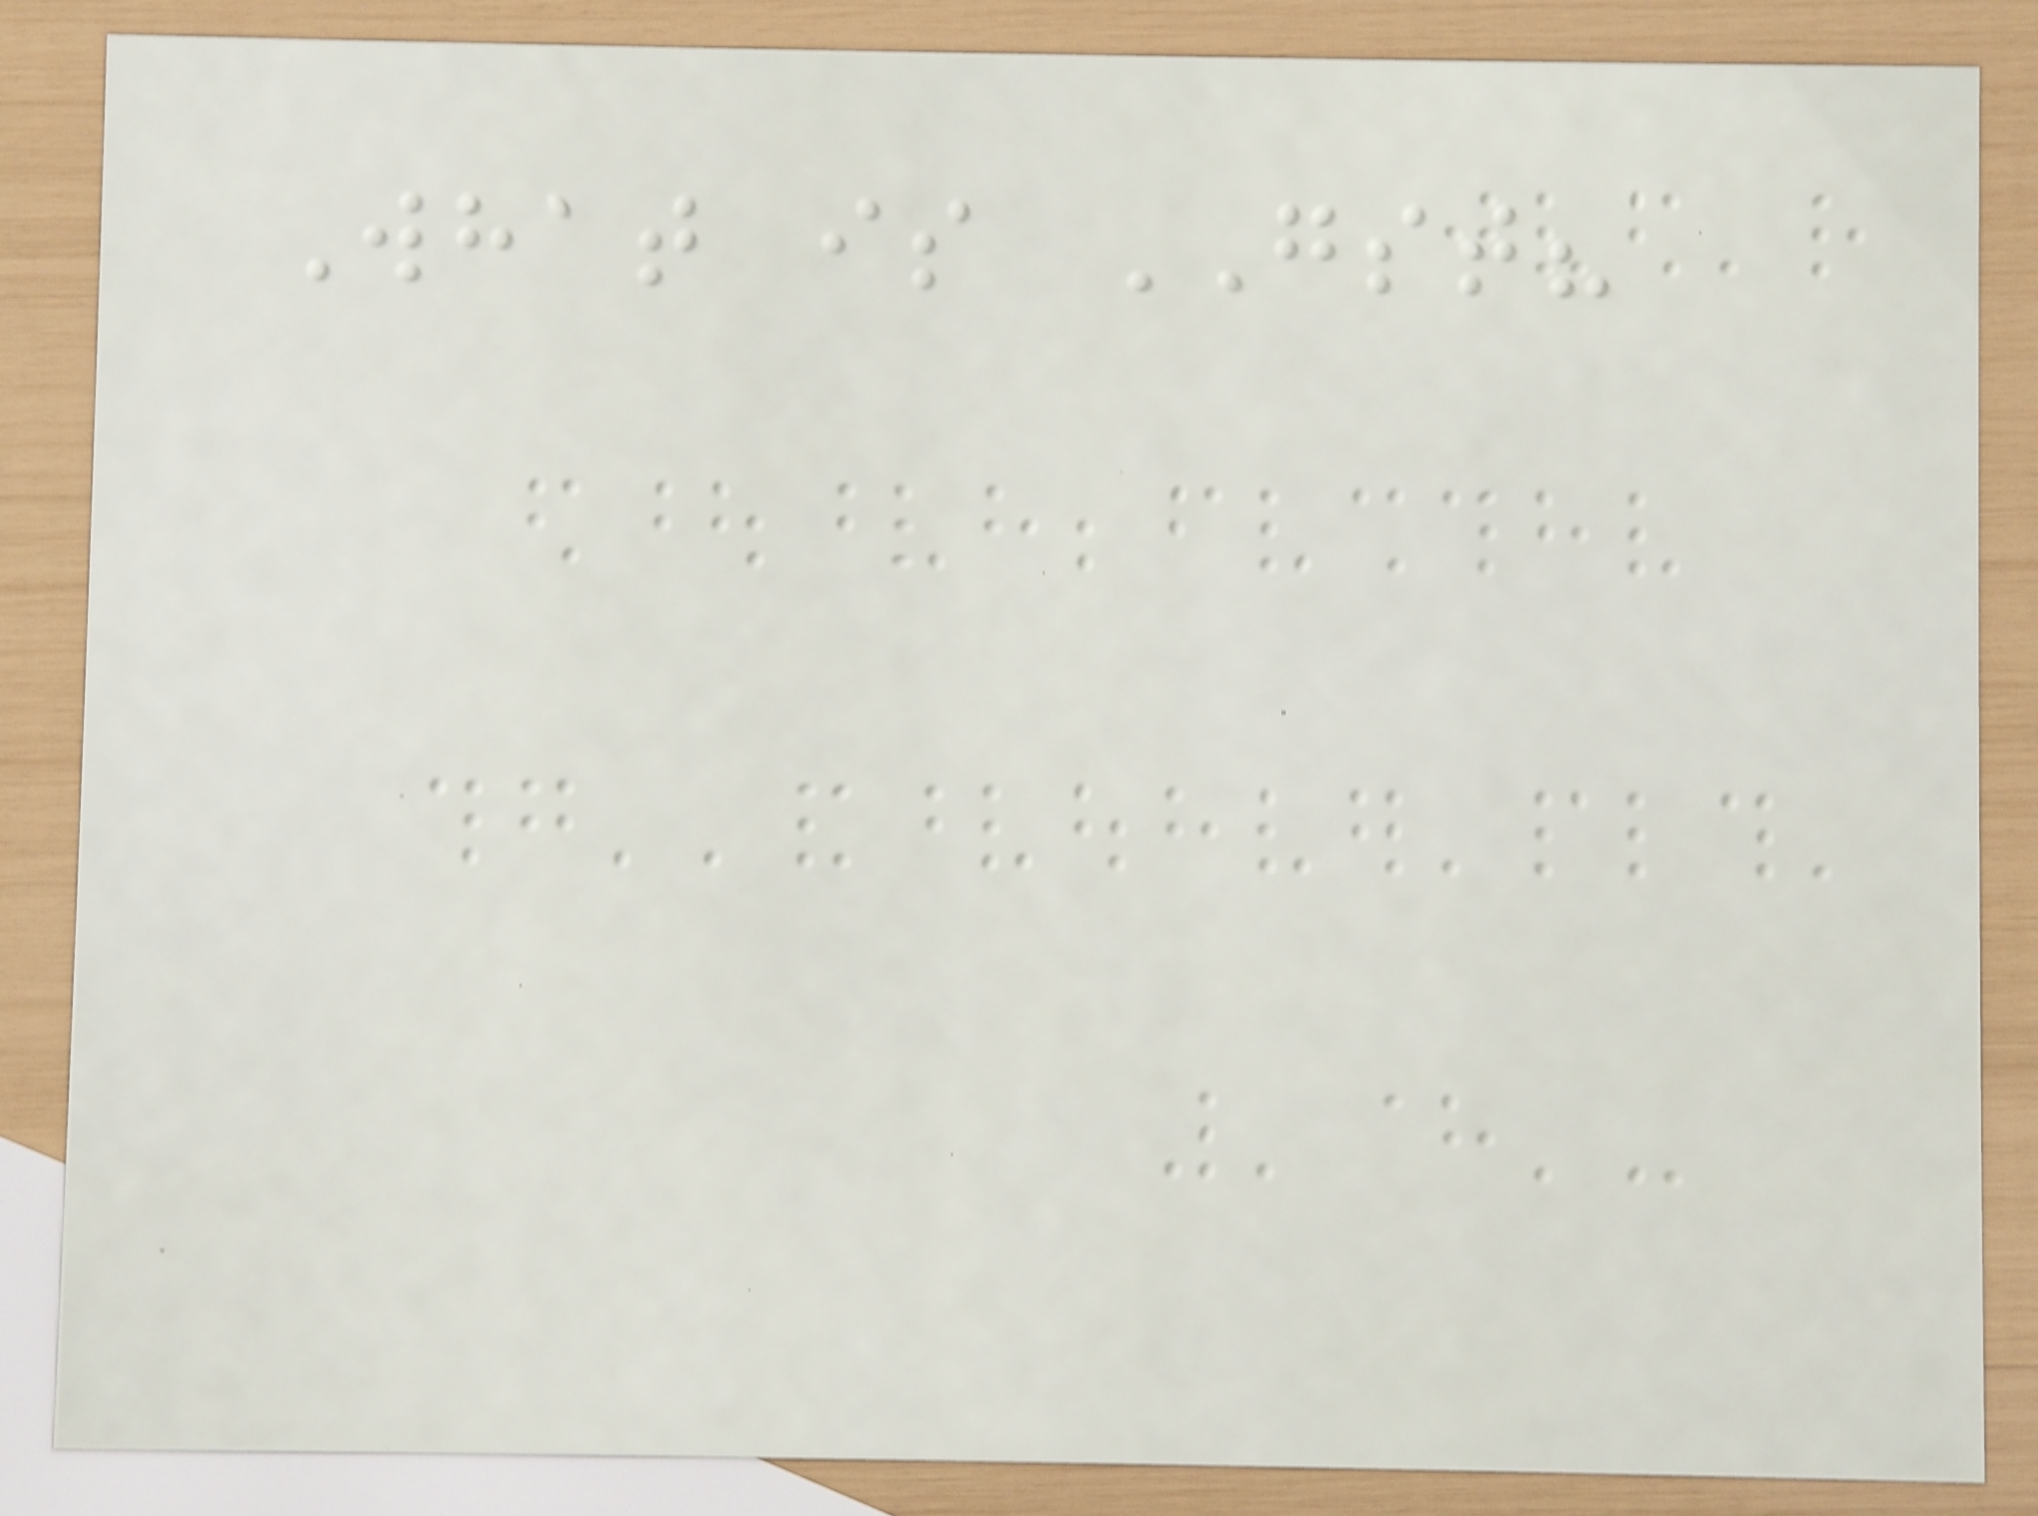What is GST?
